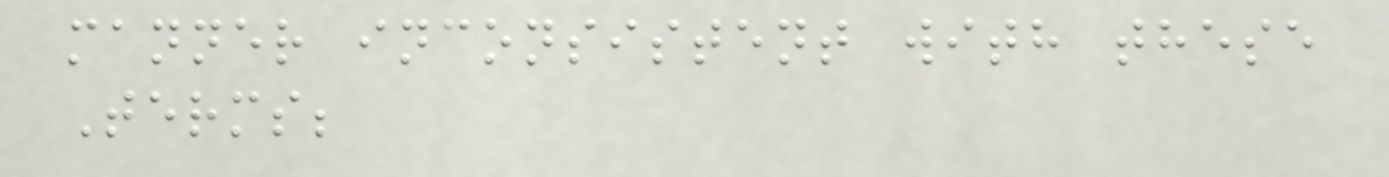manner inconsistent with these
Terms;
